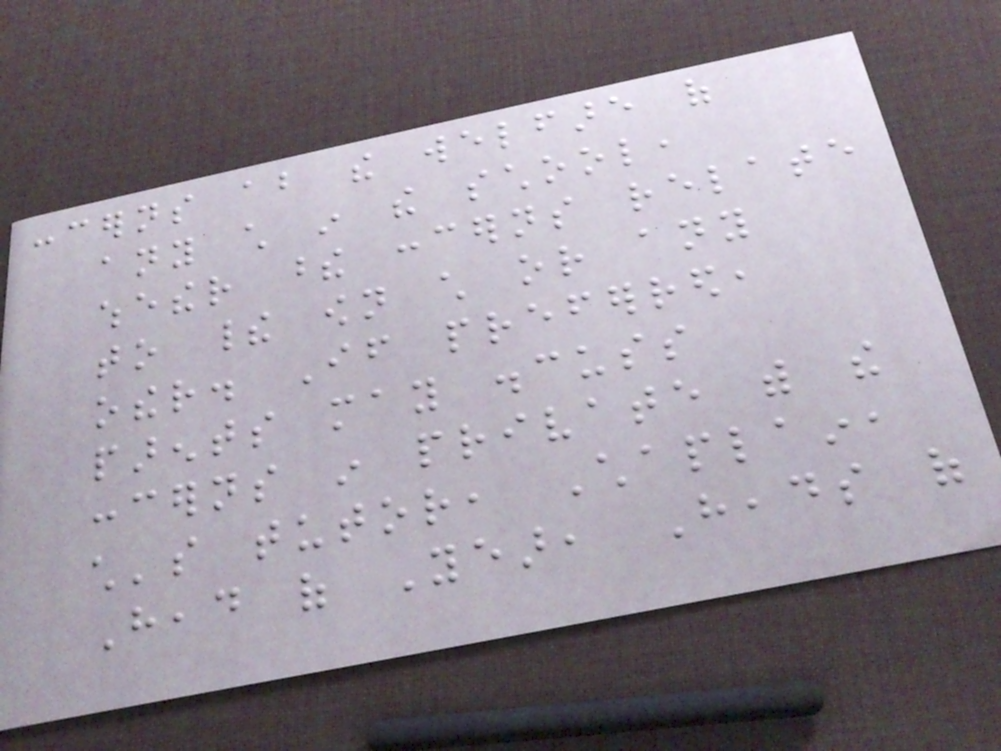concerns about the welfare of
any child in the school,
whether these concerns relate
to their own child or any
other. If preferred,
parents may discuss
concerns in private with the
child's tutor, Chaplain,
Head of Year, Heads of
